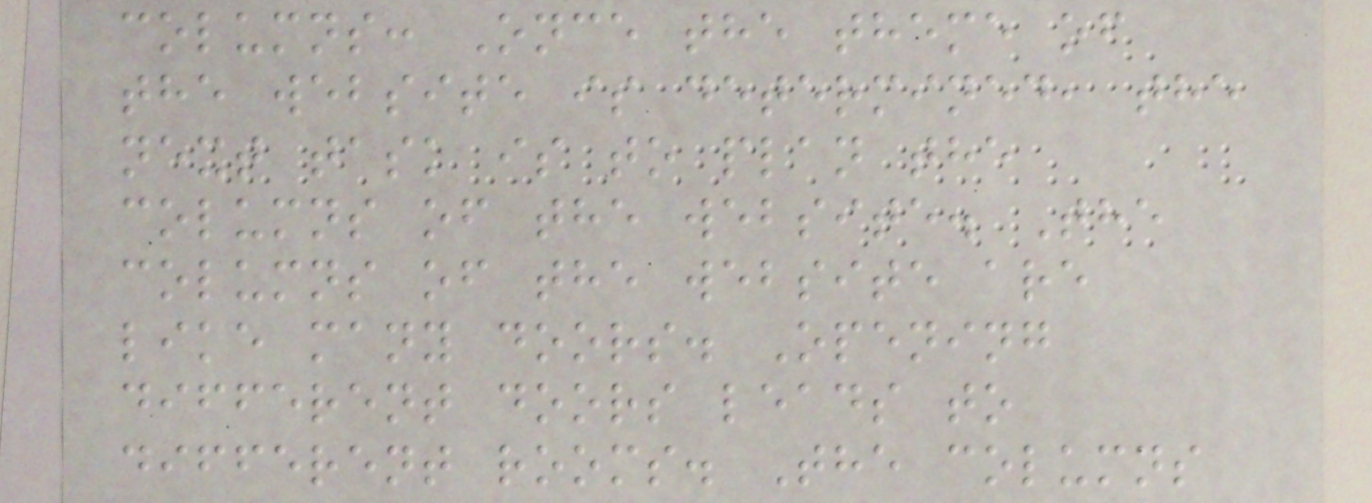columns: Once the theme of
the website is determined, the
next task is to plan the
columns of the website. The
columns of the website are
like many doors. Opening
different doors leads to
different rooms. The columns
